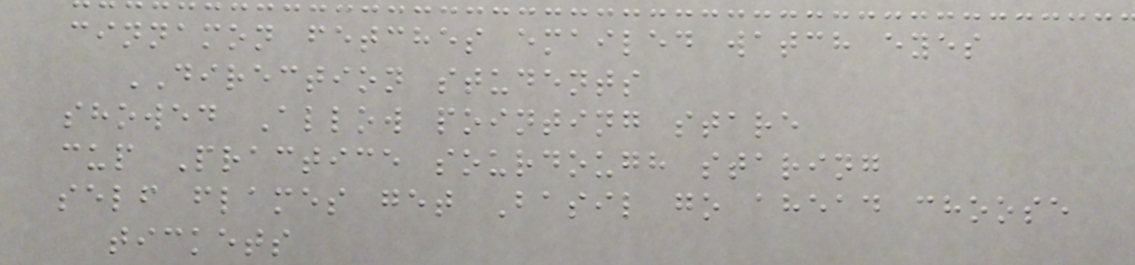cinnamon fetches emailed watch eyes
DIRECTION students
showed Allow pointing stare
cup Practice sourdough staring
self flames get Basil go ahead choose
tickets
